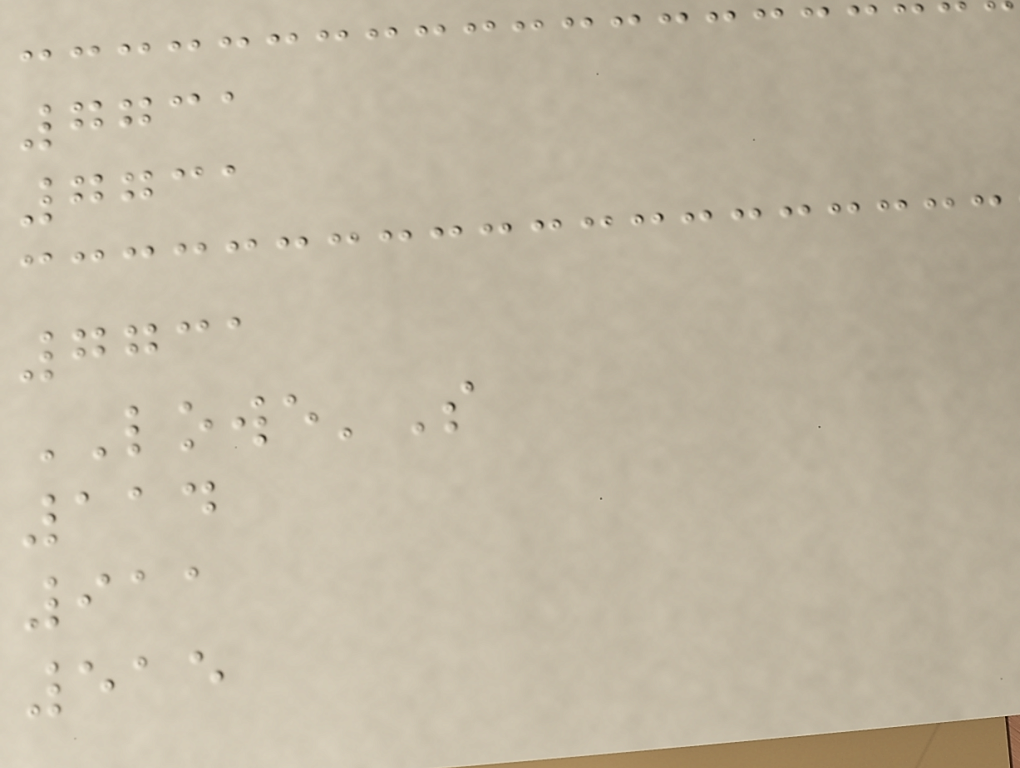7731
7731
7731
LOWE'S
114
911
515
